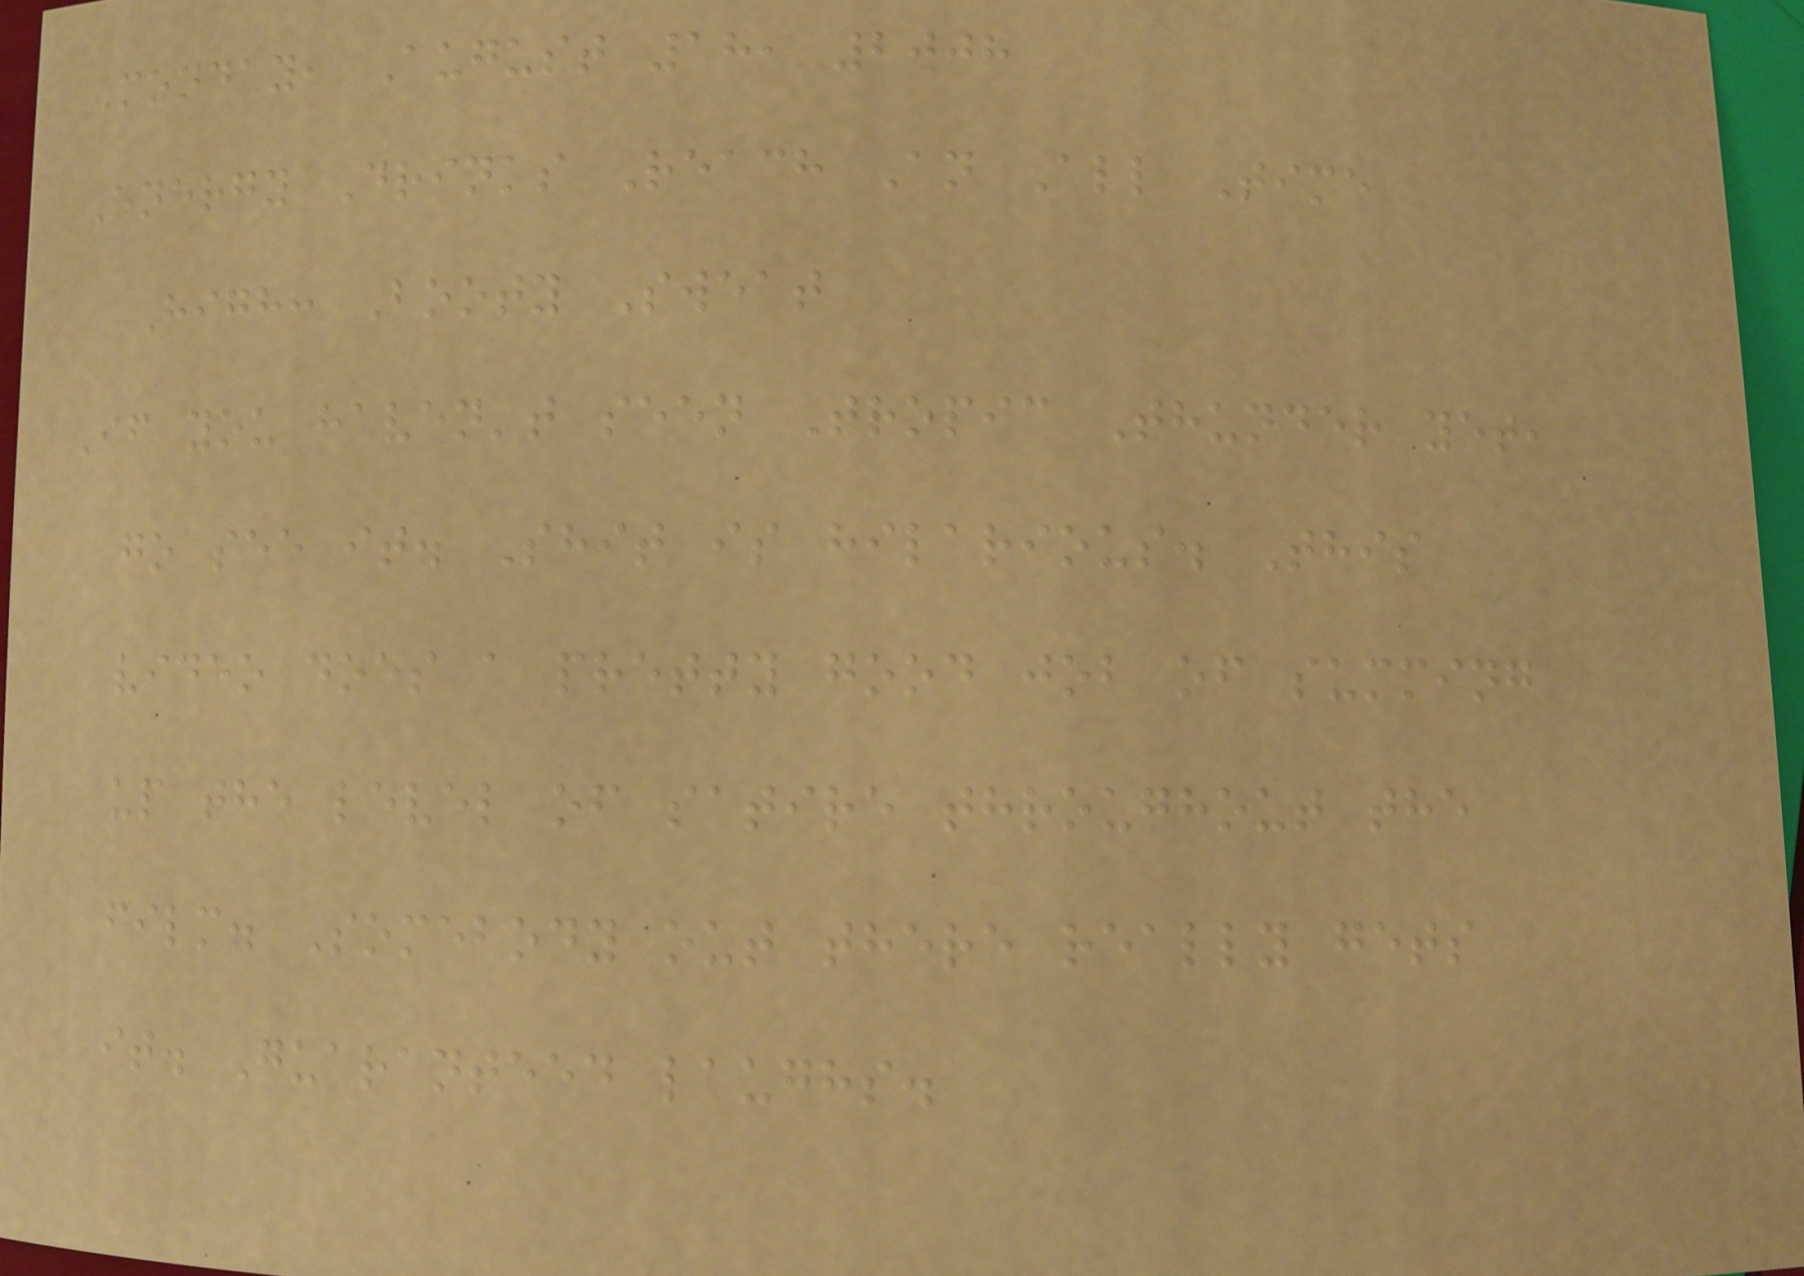Monday, August 18, 2008
Energy Drinks Reach An All Time
High: Booty Sweat
If you haven't seen Tropic Thunder yet,
go see it. Shit is hilarious. This
video does a pretty good job of summing
up the level of satire throughout the
film. Somebody out there really gets
it. Guaranteed laughs.
